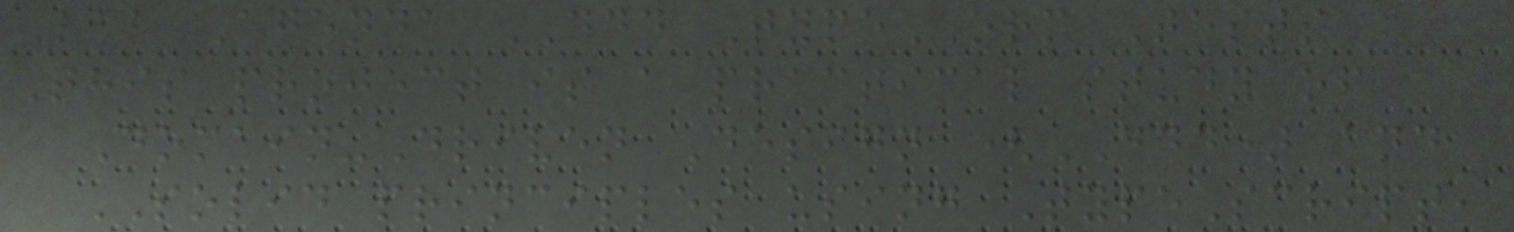Lab Agenda DDD TypeORM Tests
This project is a practical study of
Domain-Driven Design (DDD) and
SOLID principles using TypeScript,
